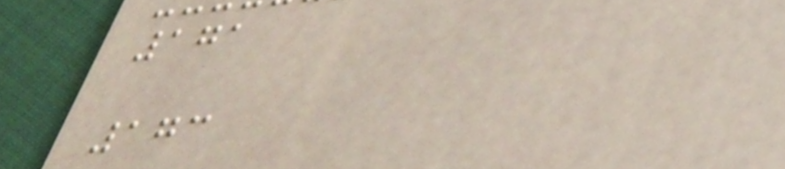171
173
